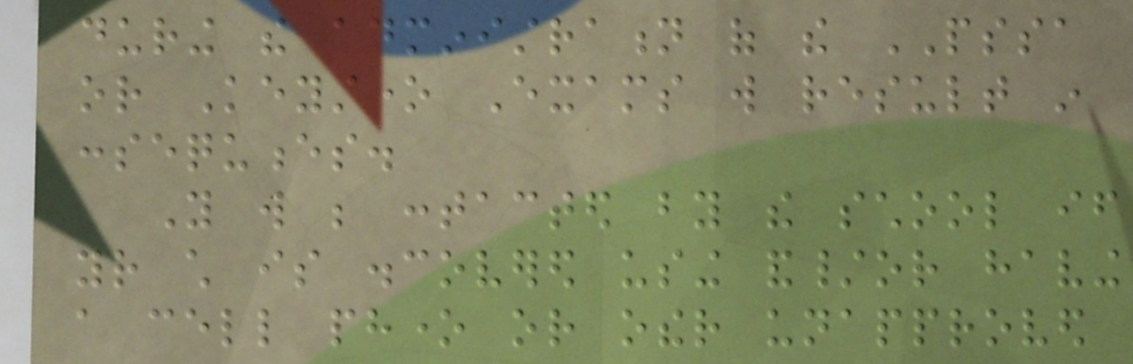during the administration of the PSSA
or Keystone Exams will result in
consequences.
You will be contacted by the school if
your child is discovered using and/or having
a cell phone or other unapproved
